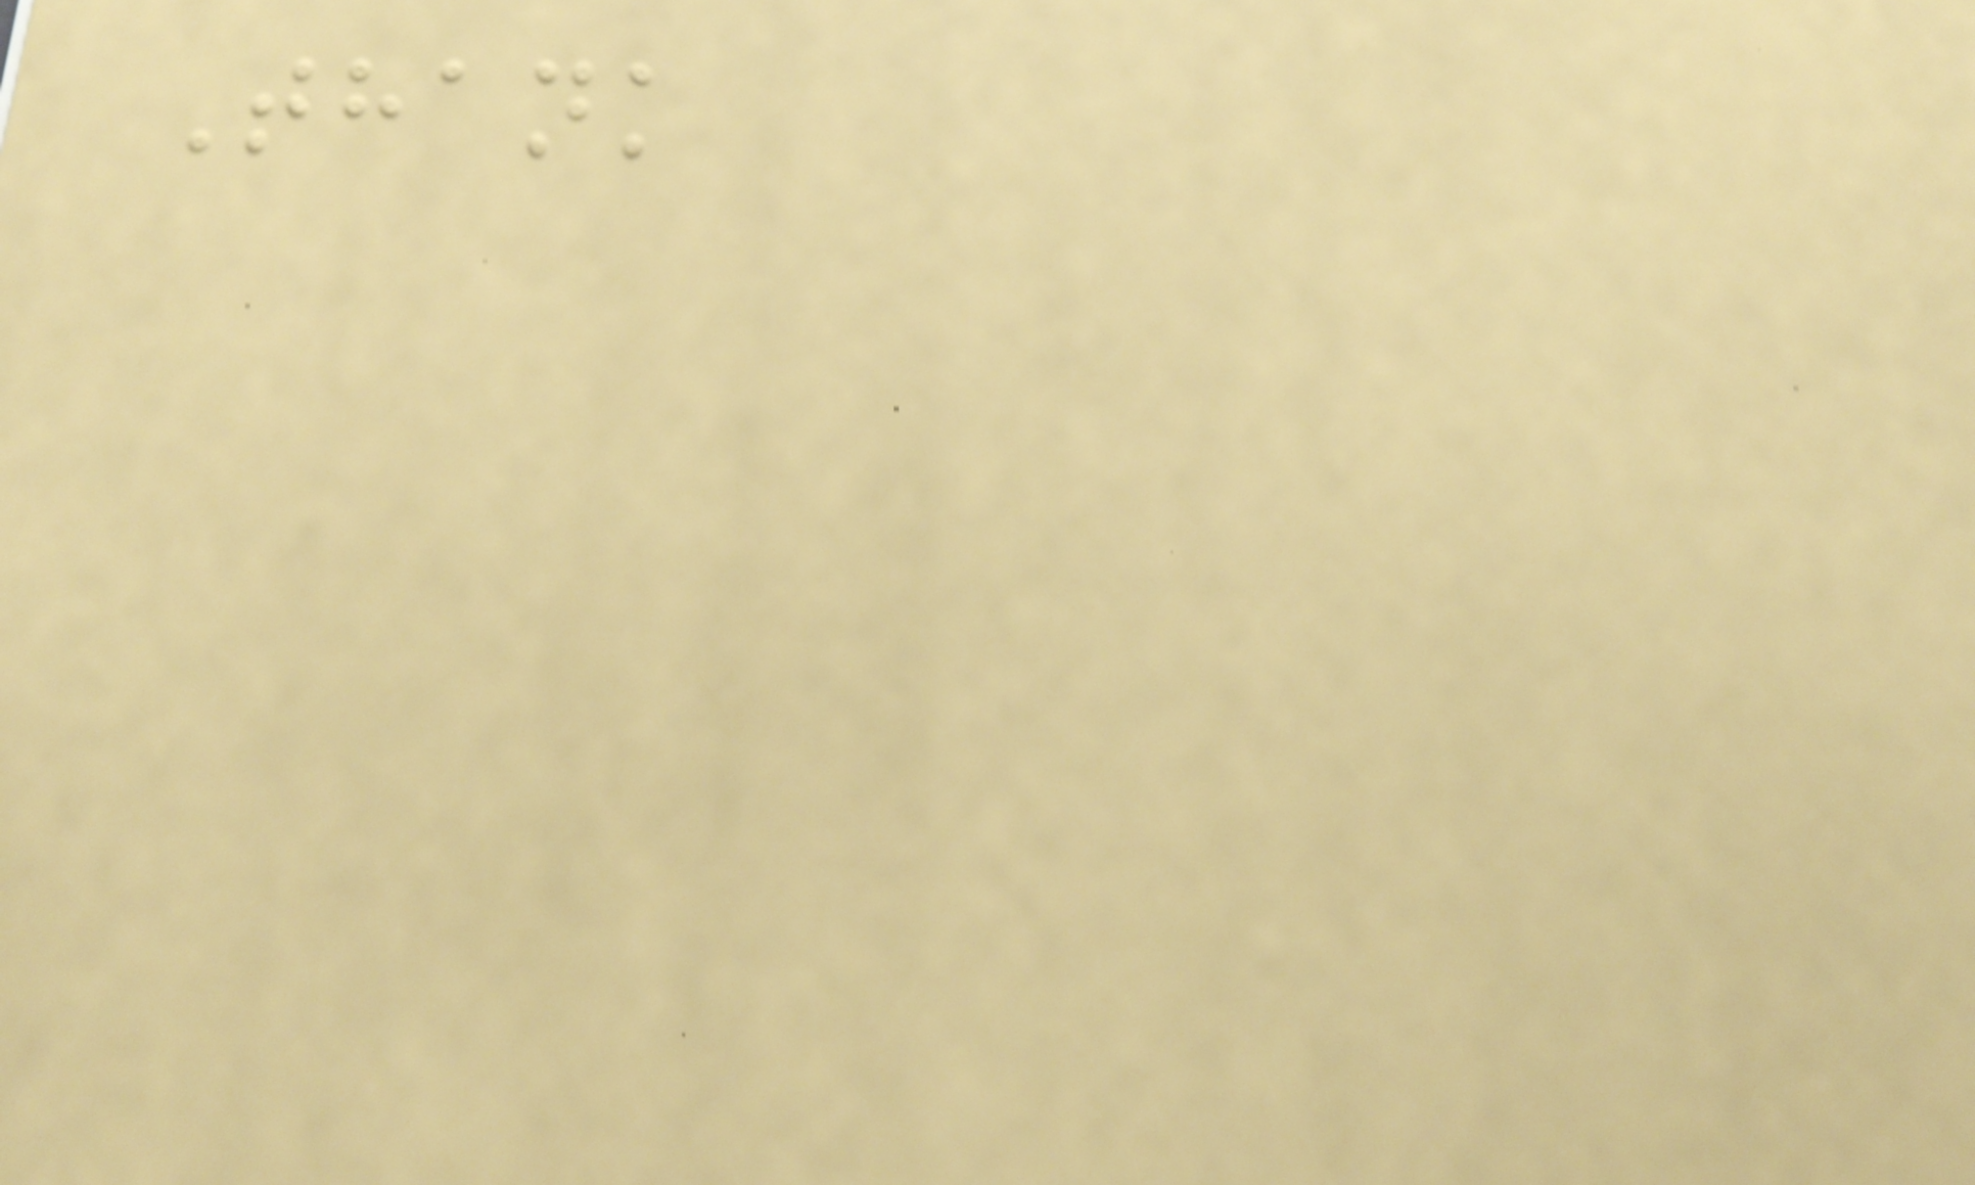Thank
